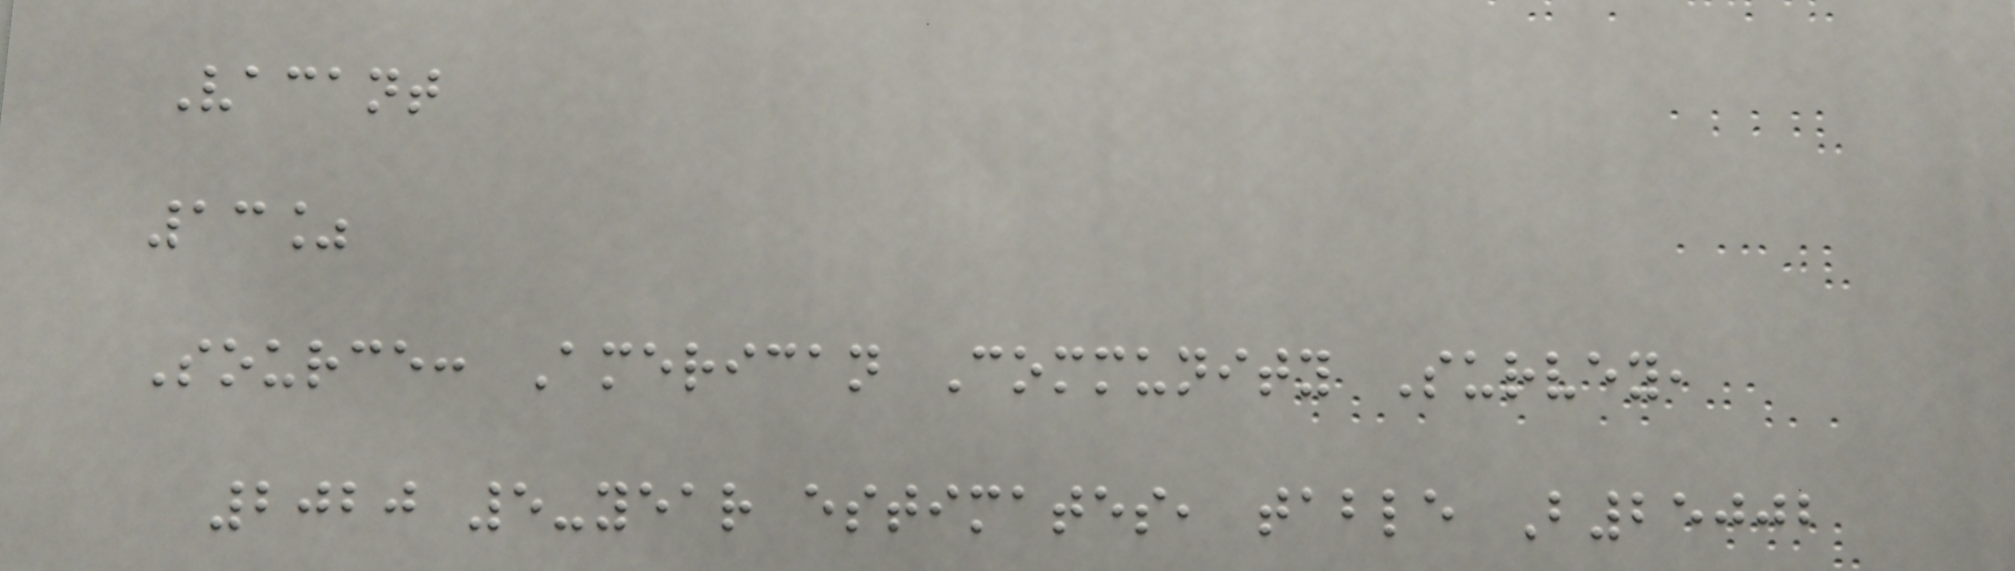Vacant
13%
Source: American Community Survey,
2020 5-year estimates, table B25002
